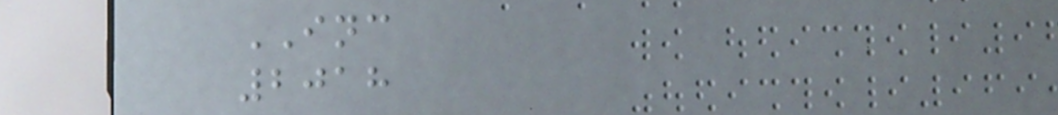INC
2018
